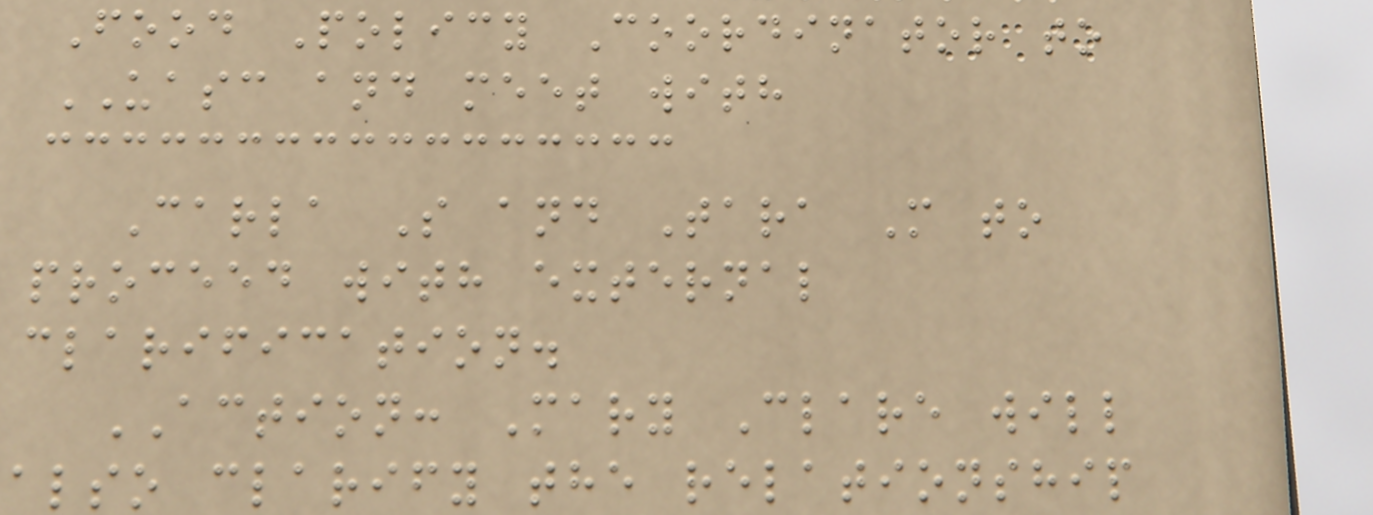Food Policy Coordinator to
UASC and meet with
Carla S and Tara M to
proceed with external
clarification.
ACTION: Mary Clare will
also clarify the relationship
